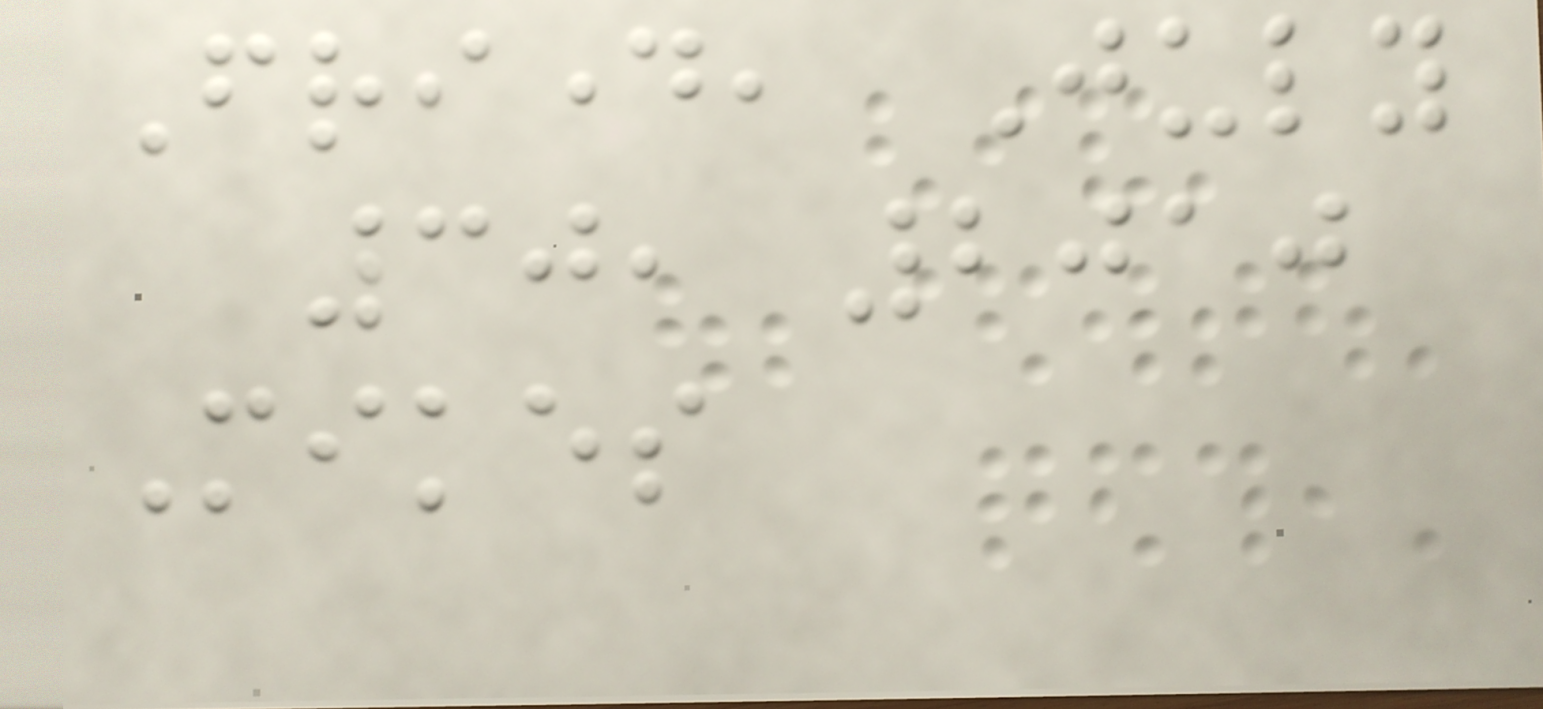Friday, July
30, 2010
Mikes
